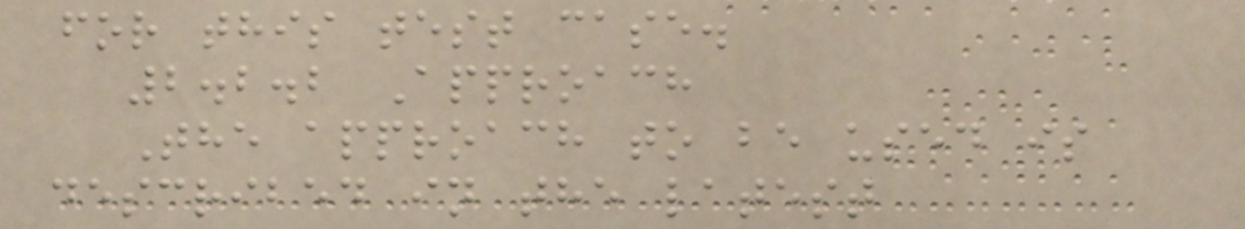for this test case.
2.2.2 Approach
The approach to be used is
described in the latest
